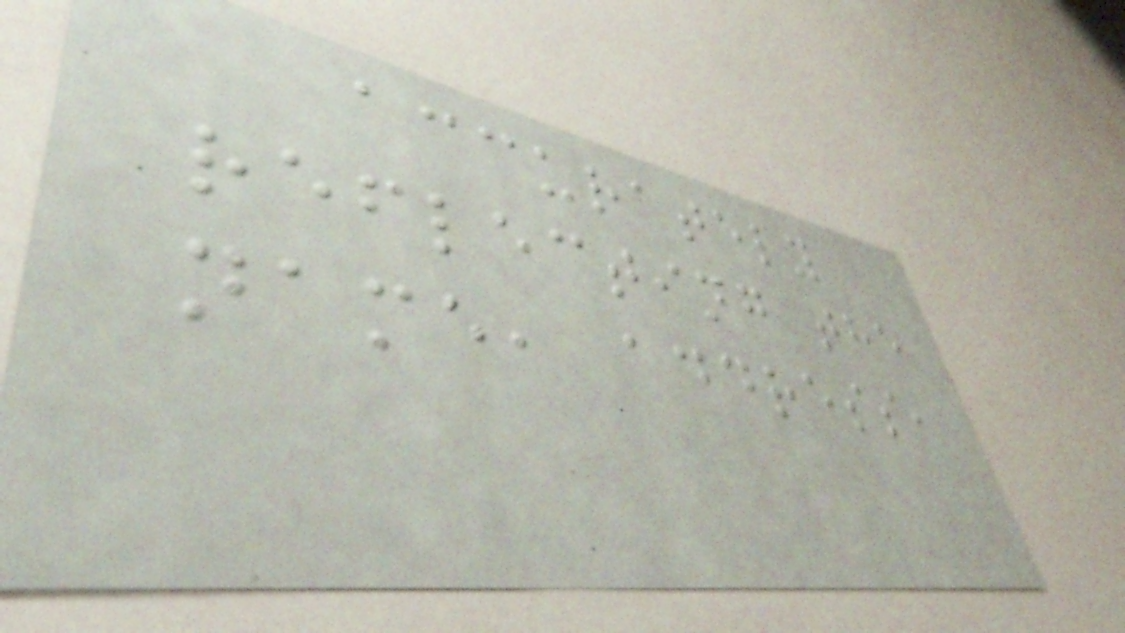accurately
reflecting the
name, address,
